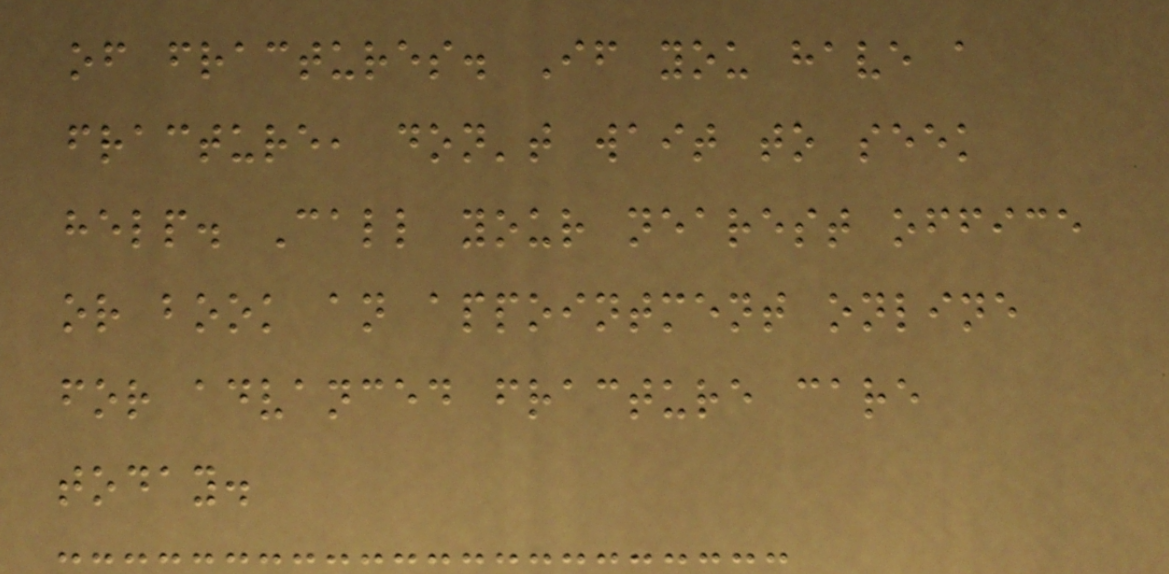of fractures. If you have a
fracture, don't wait to seek
help. Call your nearest office
or book an appointment online
for advanced fracture care
today.
